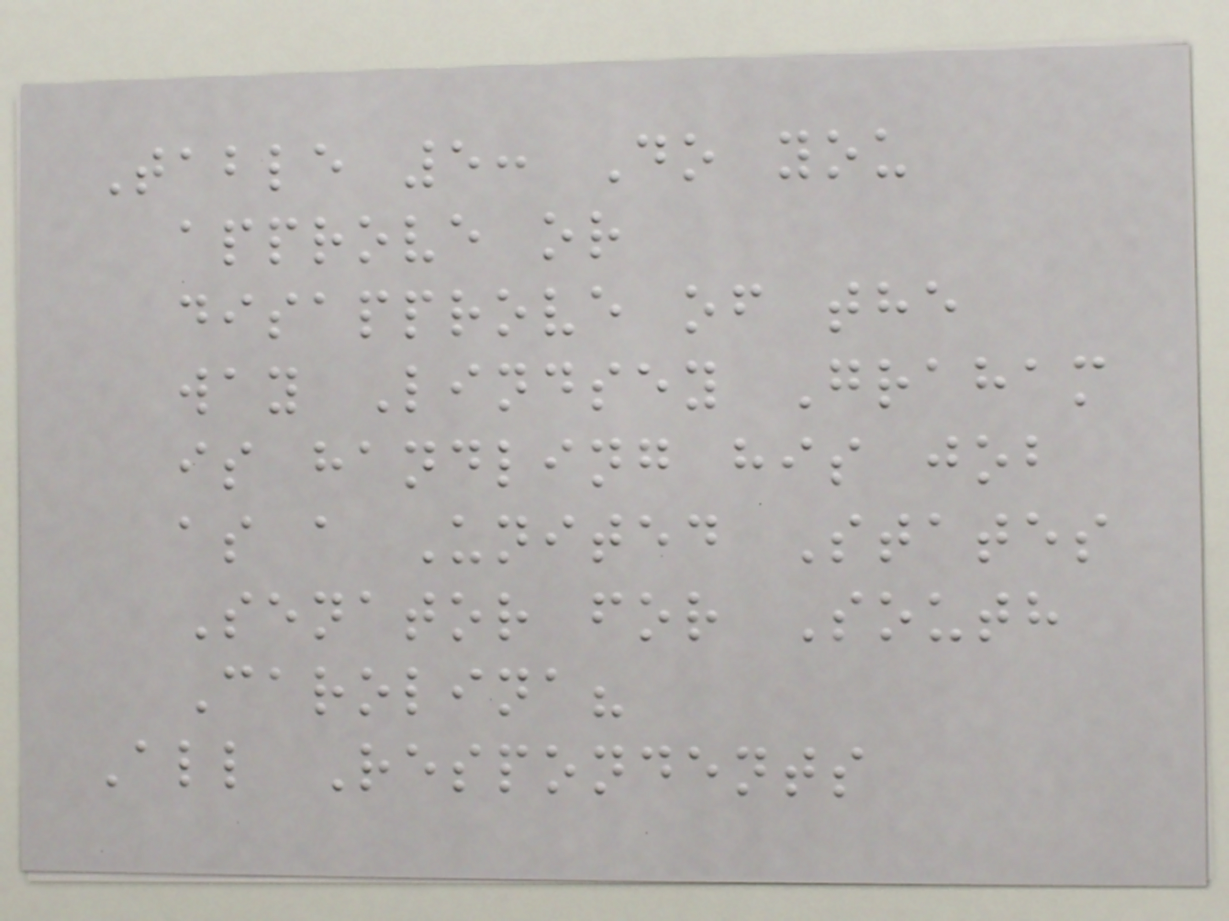Table 5: Do you
approve or
disapprove of the
way Lindsey Graham
is handling his job
as a United States
Senator for South
Carolina?
All Respondents
